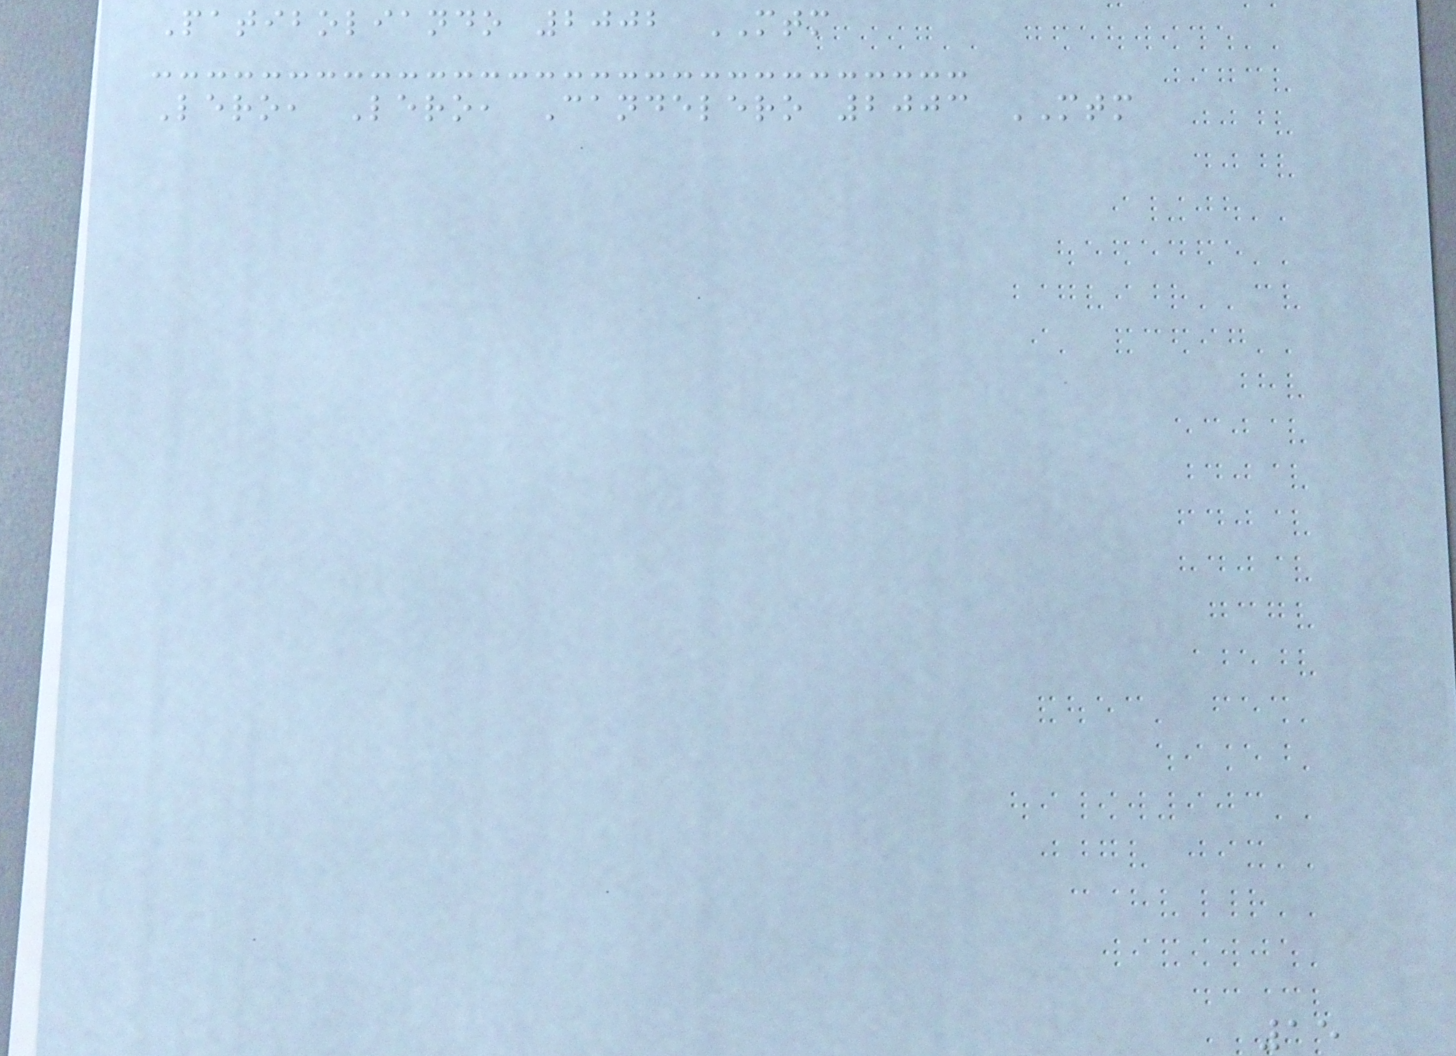Patiboliando 2002 MTM
Lero, Lero, Candelero 2003 MTM
15
